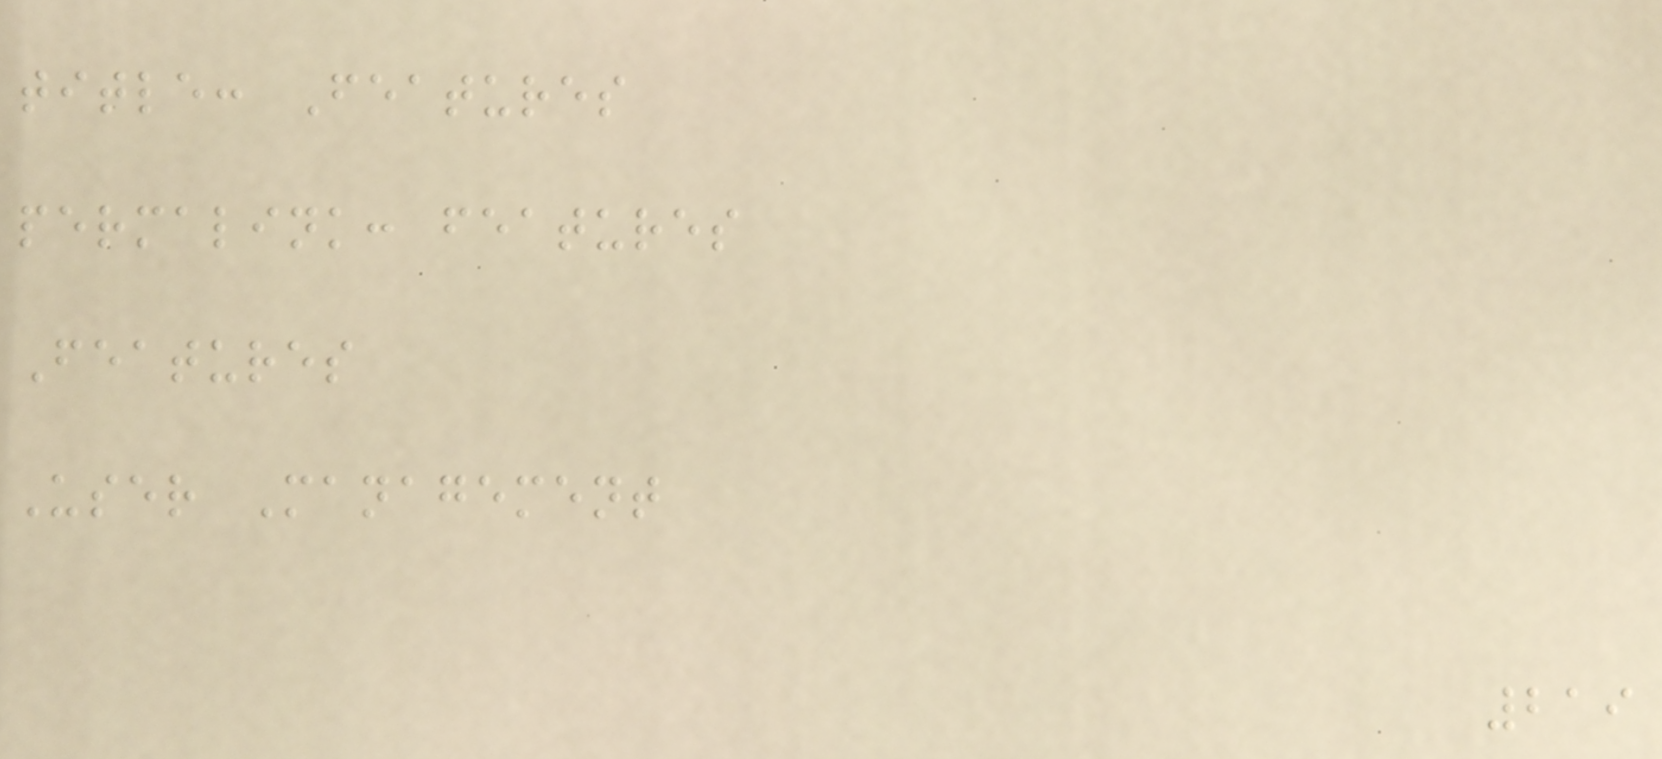title: Features
permalink: features
Features
User Management
219
